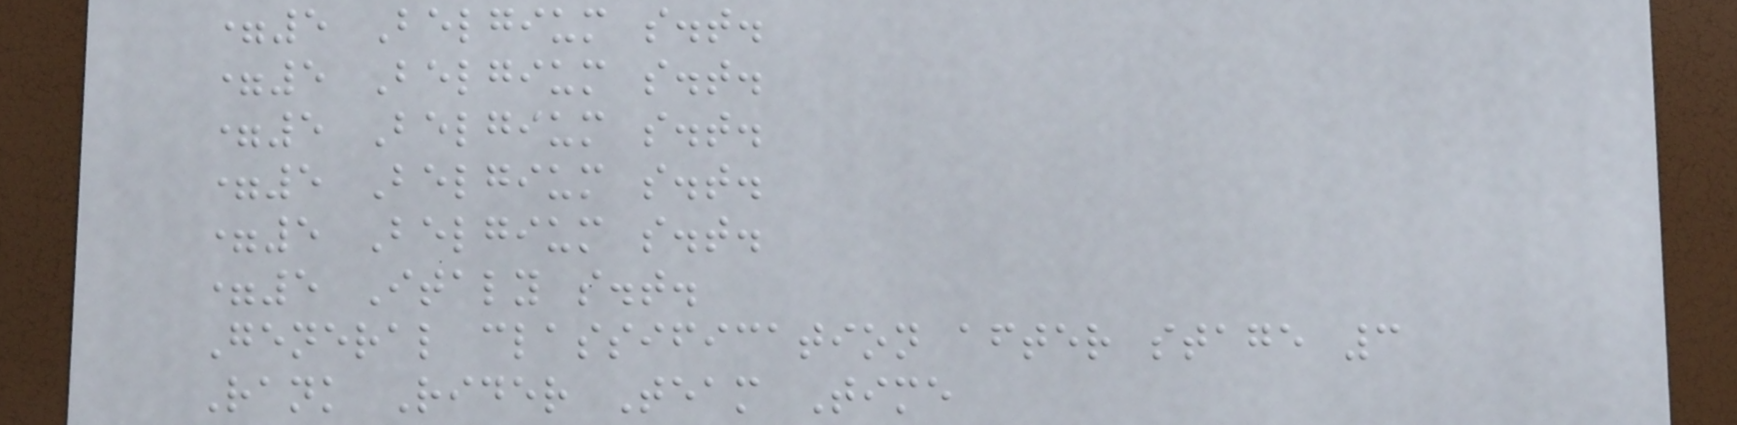=5 Belgium s.t.
=5 Belgium s.t.
=5 Belgium s.t.
=5 Belgium s.t.
=5 Belgium s.t.
=5 Italy s.t.
General classification after stage 3
Rank Rider Team Time
